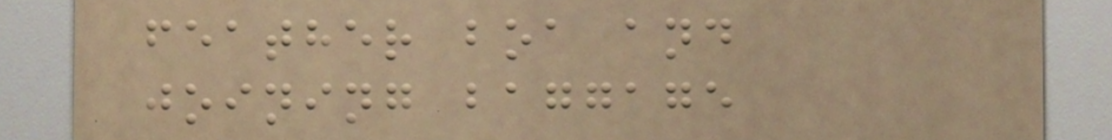feather boa and
joining baggage
